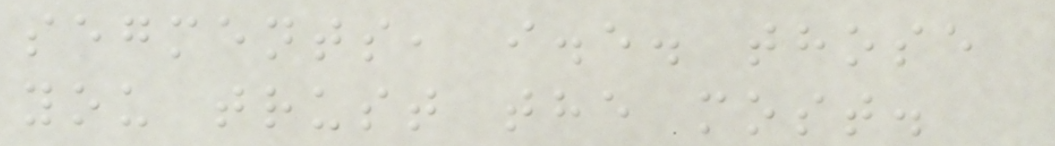segments, i.e. those
you trust the most.
